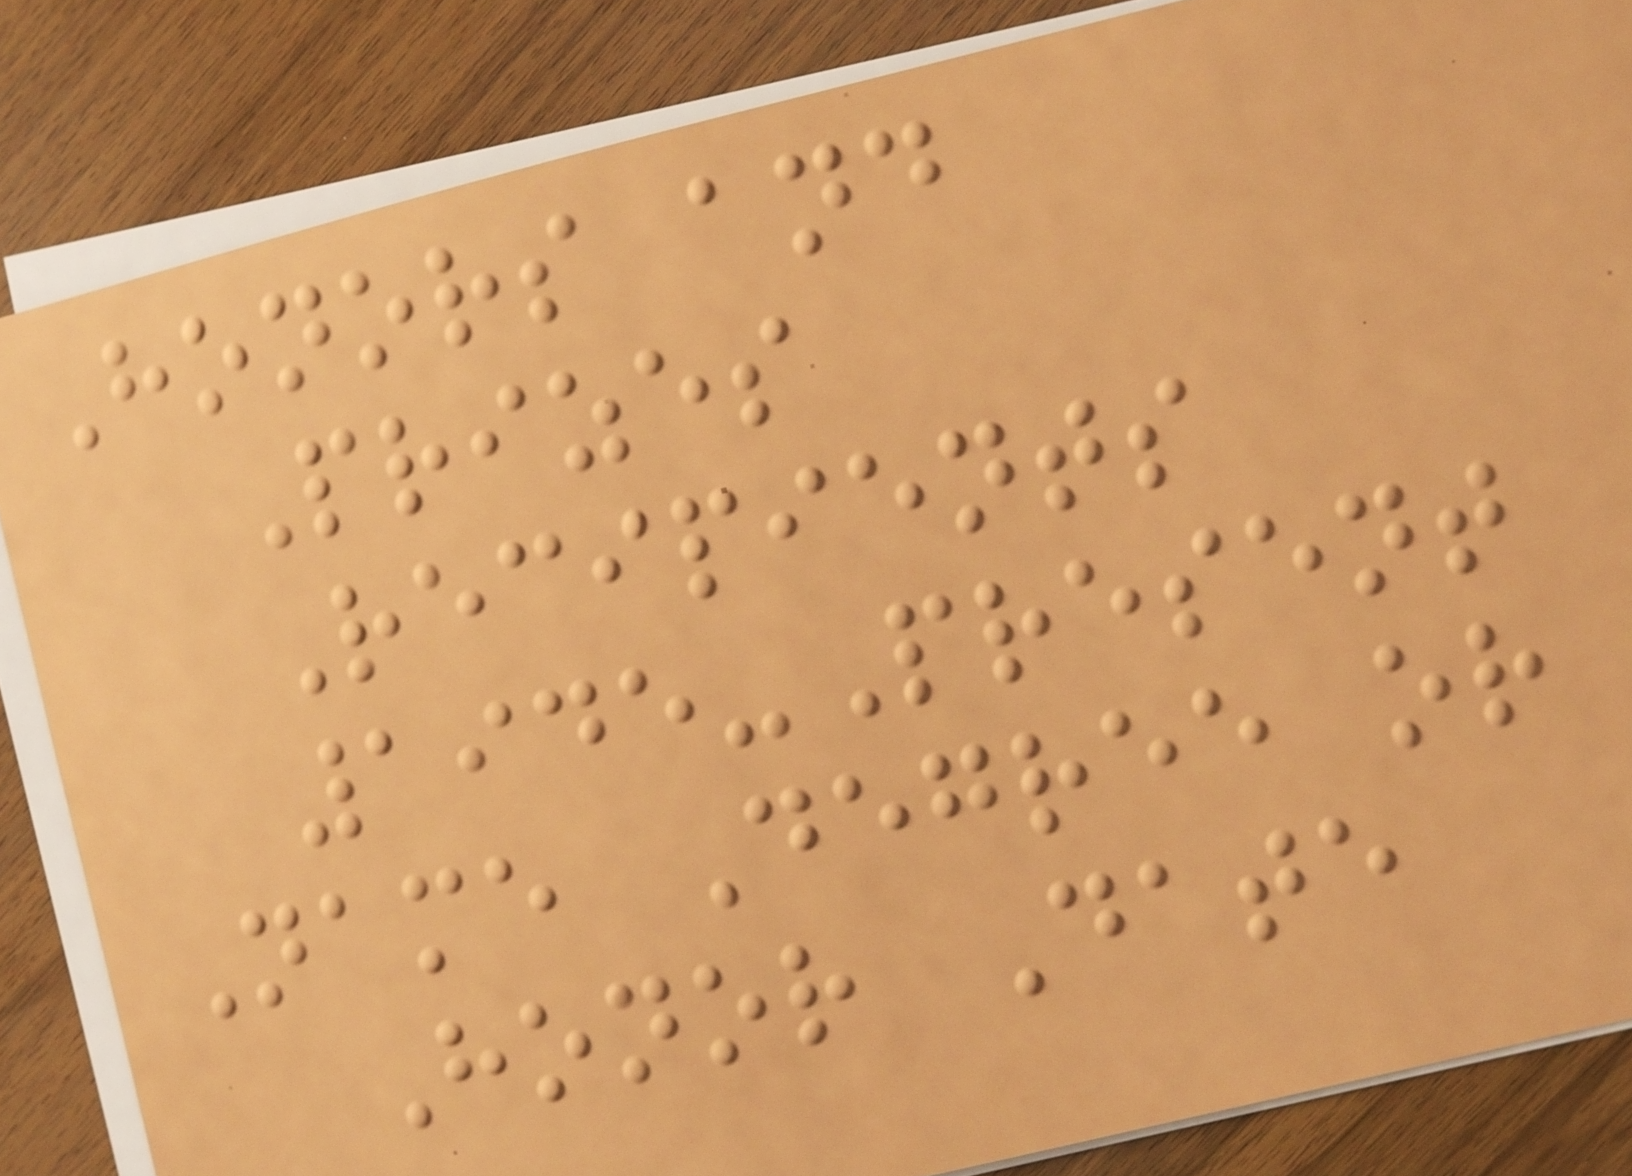Honors and
Prizes
Recipients
1945-Present
Name Degree or
Honor Date
